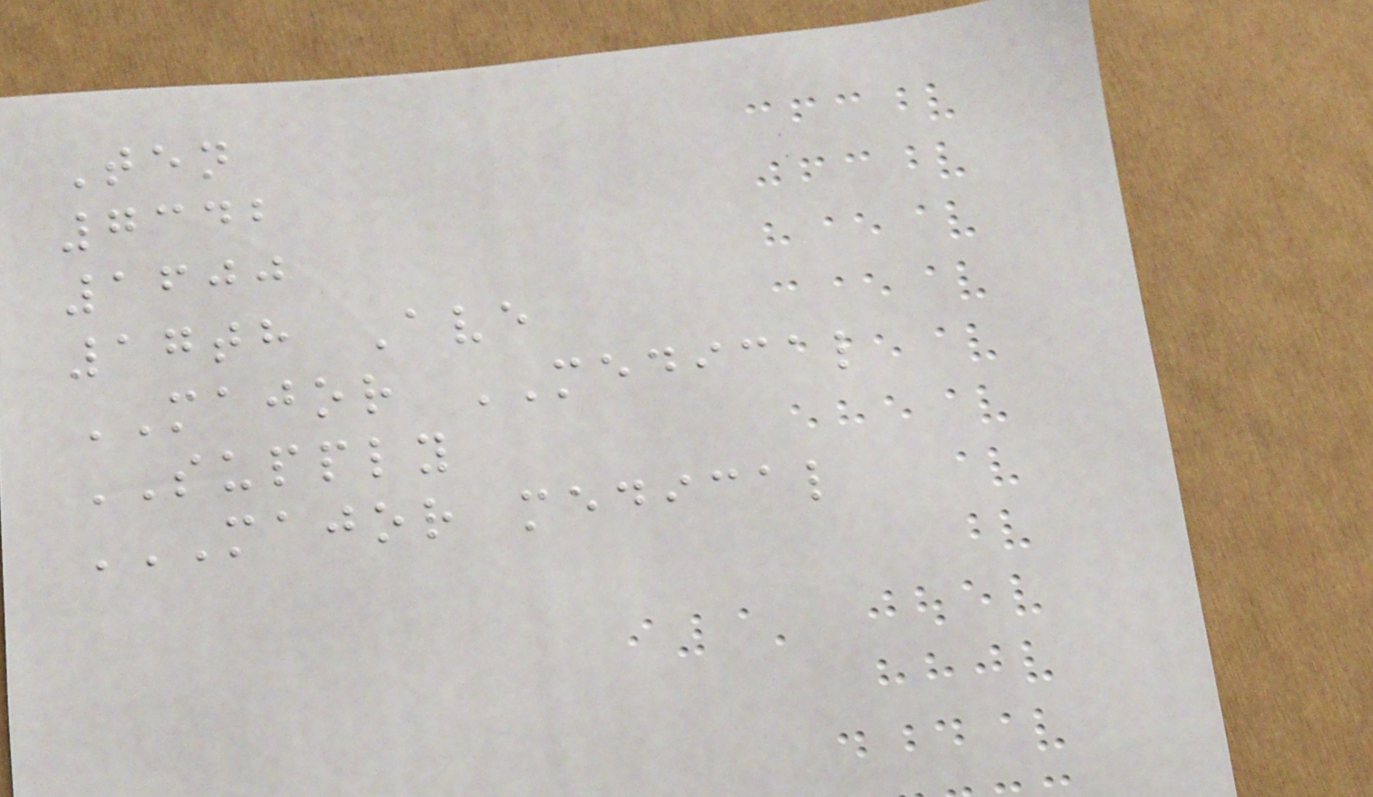Ten
7342
1600
17th Ave
MAJOR MEDICAL
SUPPLY
MAJOR MEDICAL
